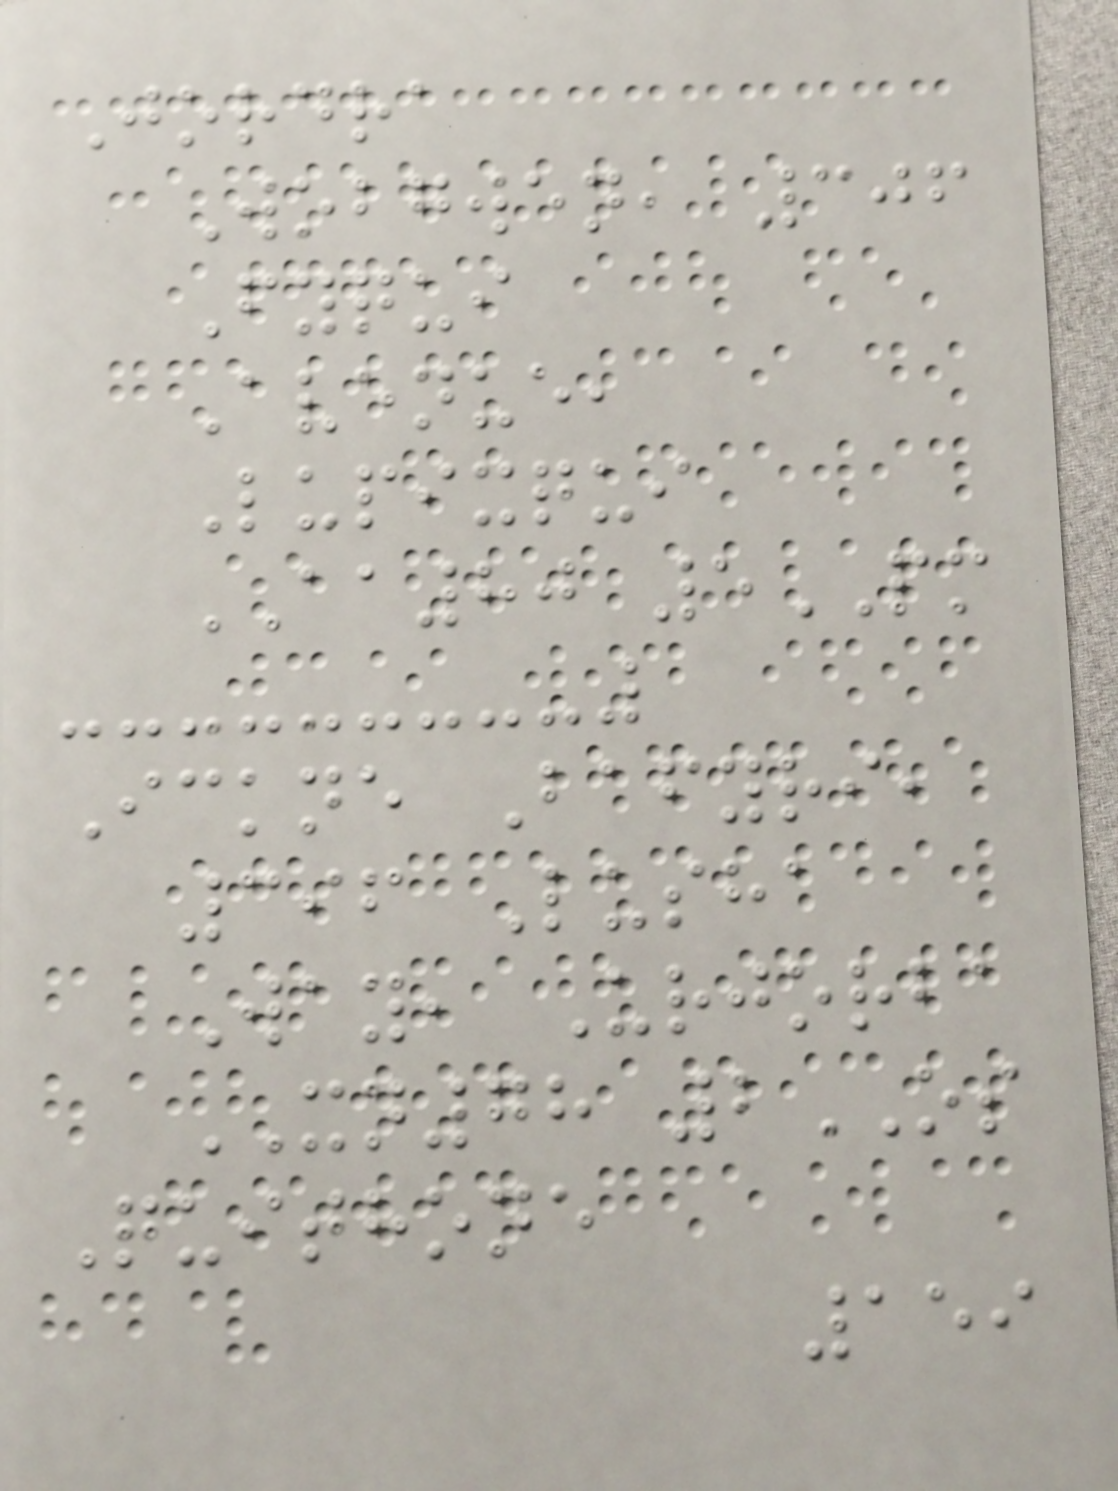Jordra
Wobgwen, 306
Fyqui
Avenue,
Lupixqui
AA80 5PM
Ickne Bafyri,
396 Lusha
Way, Urjorba
XN78 2OS
Quithone
159
